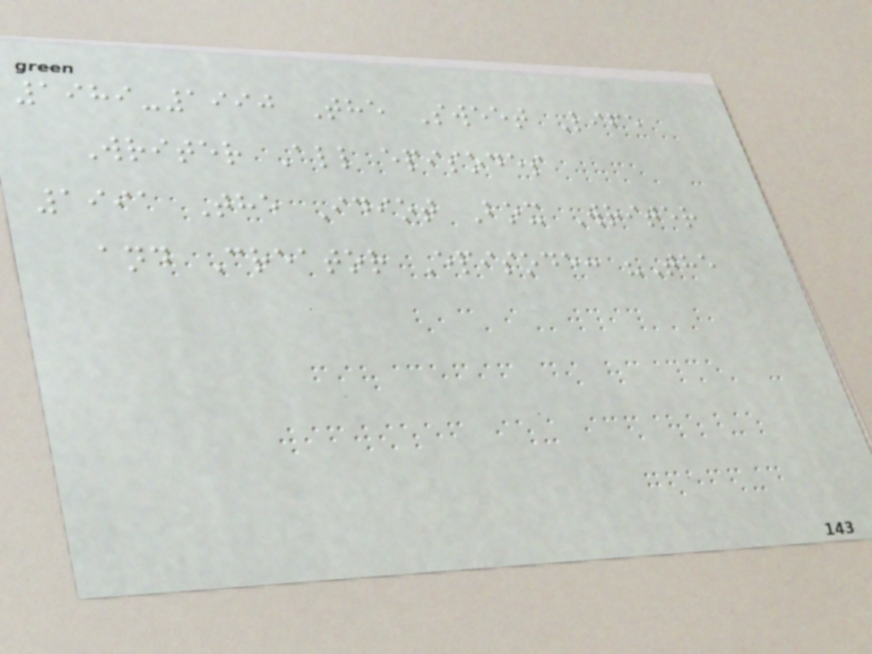1989-1990 The Sweet Life
Writer All episodes
1991 The Idiot Box Writer
and Creator Episode: "The
